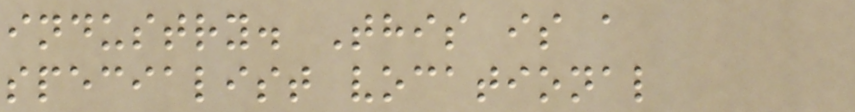industry. This is a
specialist vocational
